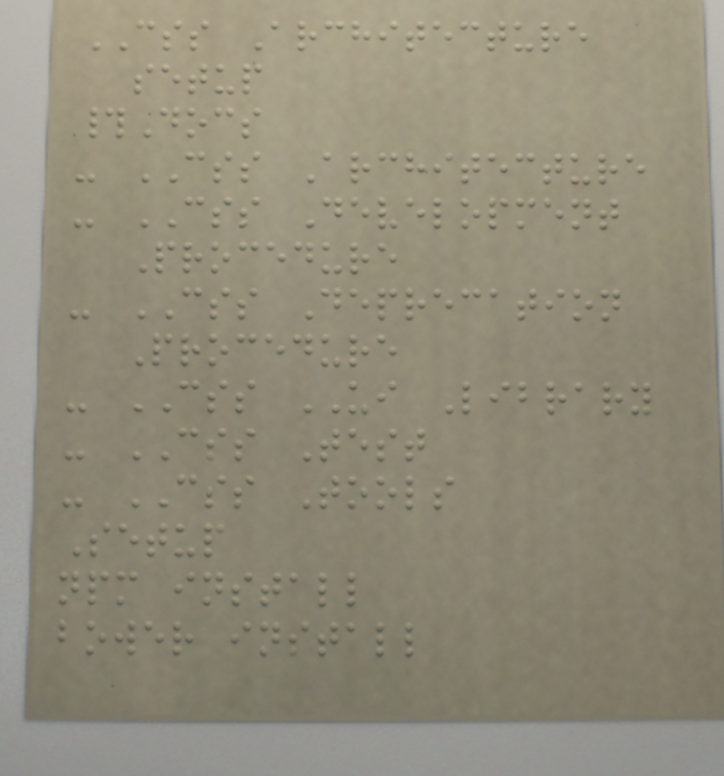CSS Architecture
setup
#Docs
- CSS Architecture
- CSS Development
Procedure
- CSS Deprecation
Procedure
- CSS UI Library
- CSS Test
- CSS Tools
Setup
npm install
bower install
